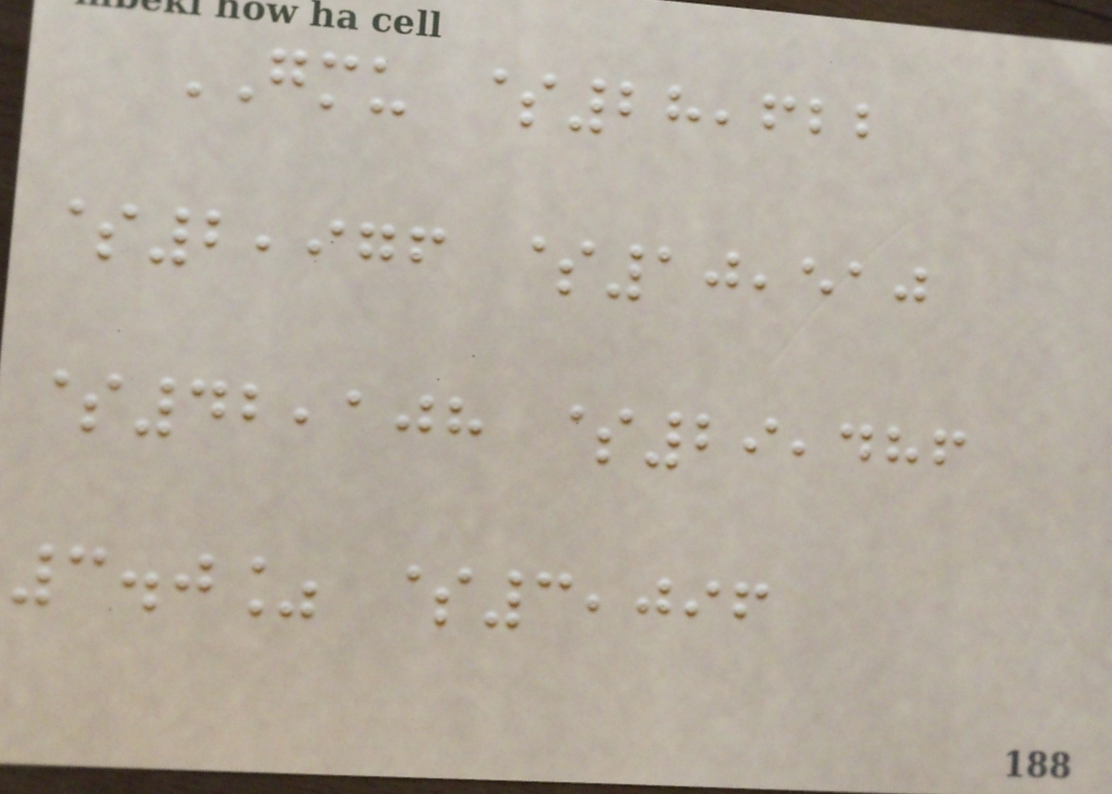GMU $28,622
$2,976 $10,510
$42,108 $29,486
3.0% $3,096
